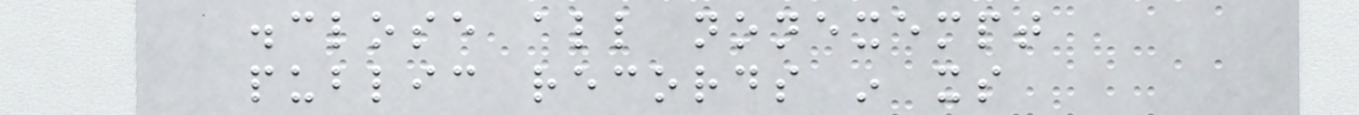disclose all nonexempt
public records in its
